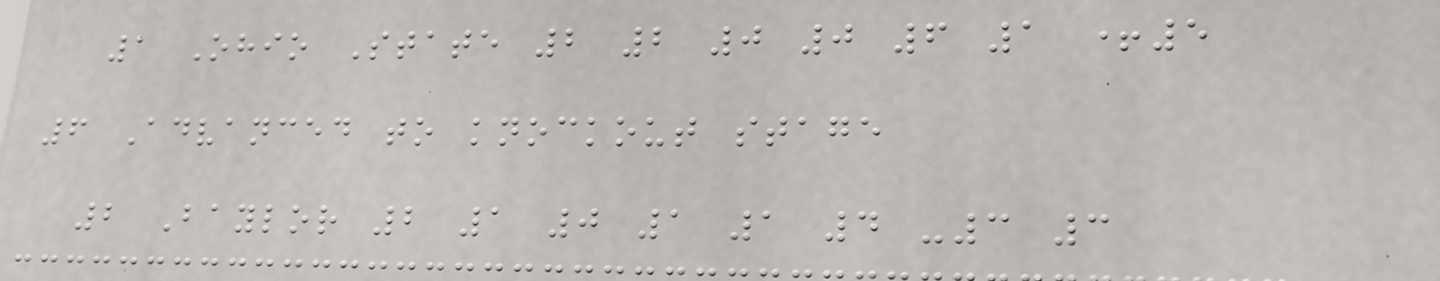1 Ohio State 2 2 0 0 6 1 +5
6 Advanced to knockout stage
2 Baylor 2 1 0 1 1 4 -3 3
